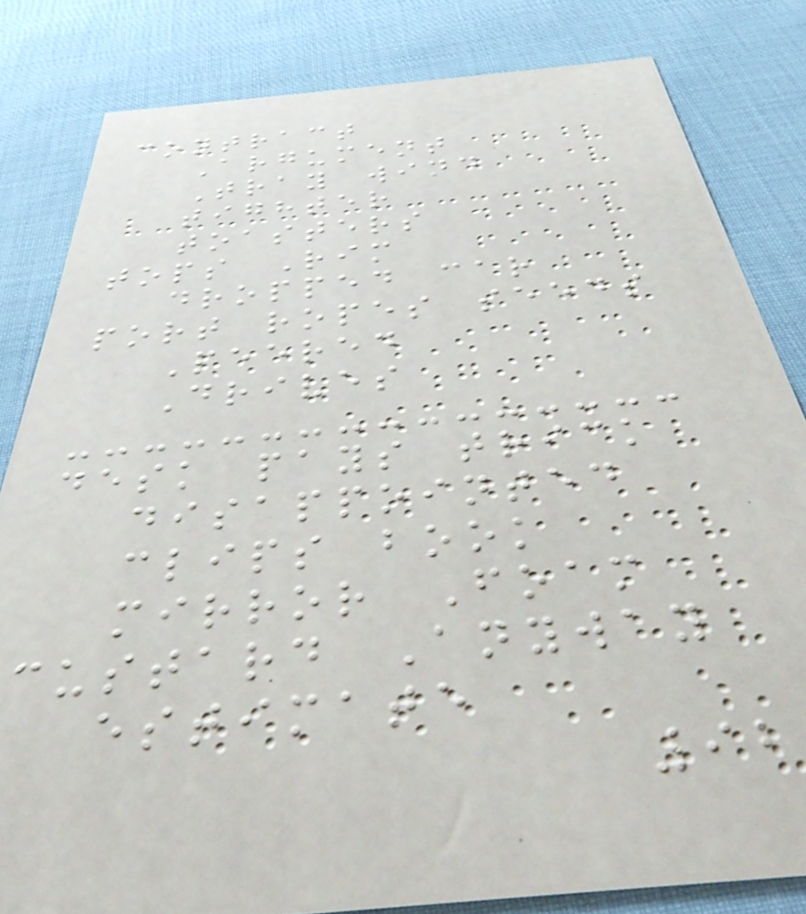contract
Argument
Tray wind
tighter
toasters
tops Rim
dropped car
port ropes seeds
Peered
Drives
desk pays trick
disappointed
clips book
mirror Foam
custard Anyway
estimate
92
